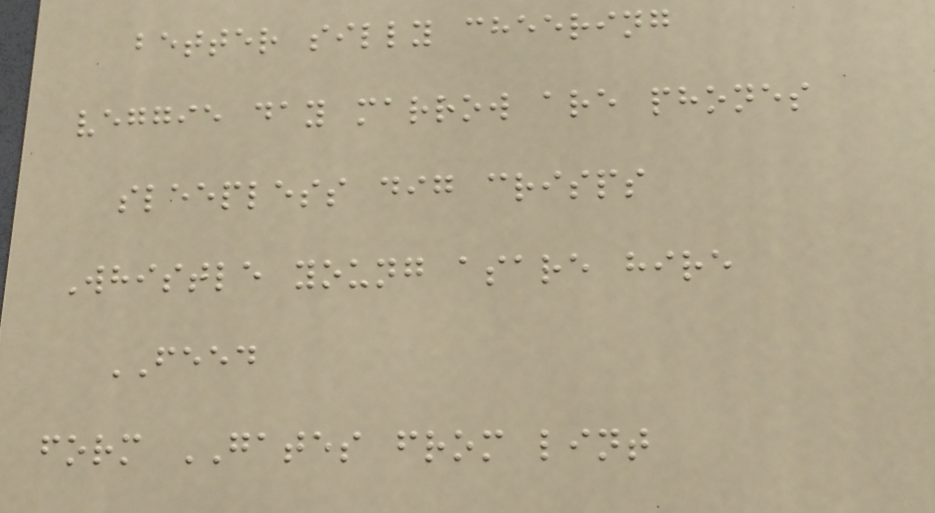better silly cheering
veggie day marrow are phones
sleepless dig crisps
Whistle young asare hire
FEED
form GATES from lint
